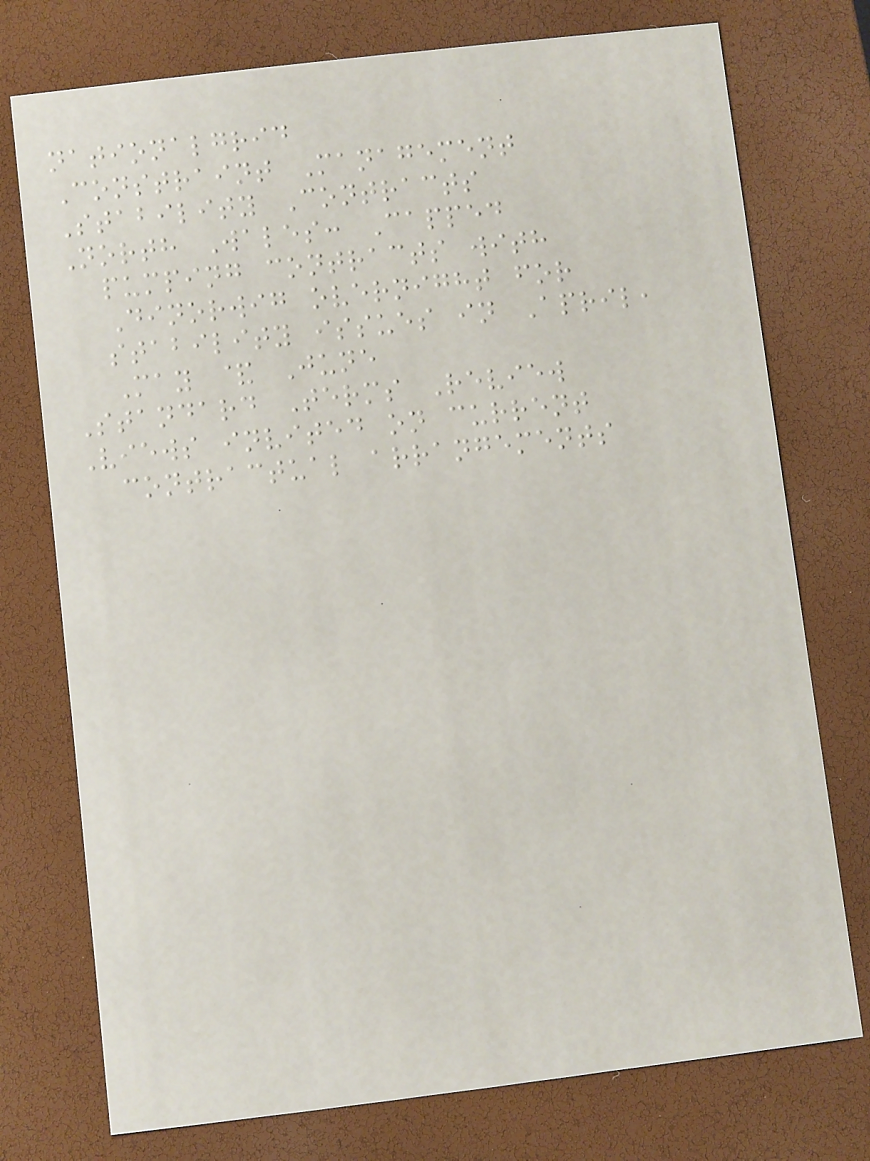nationalgrid
Constraint Management
Stability Contracts
North Wales: Capped
pumping contracts with
Dinorwig overnight for
stability issues in April,
May & June
Standard Terms Review
Views invited on current
contractual arrangements
